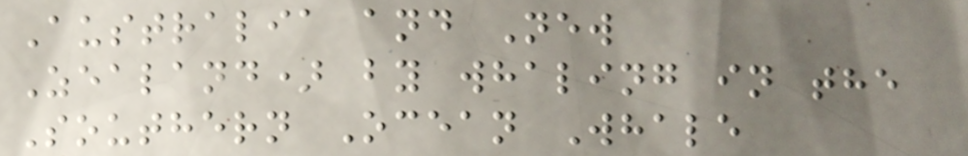Australia and New
Zealand) by whaling in the
Southern Ocean Whale
